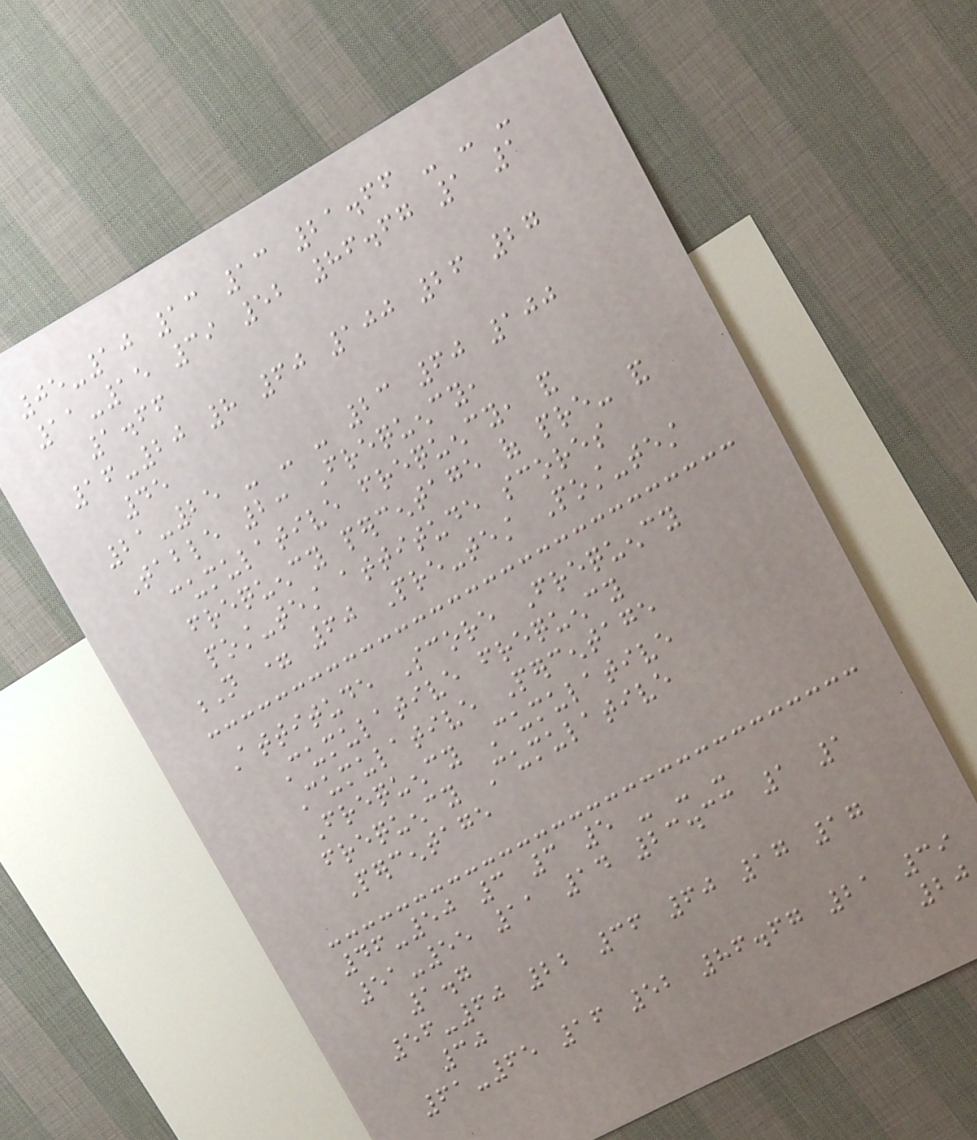05-10 13 13 21.66 - - -
11-15 39 52 86.67 1 1
1.66
16-20 8 60 100 26 27
45
21-25 - - - 23 60 100
Table 2: Frequency,
cumulative frequency, and
frequency percentage of pre- and
post-test attitude scores
N = 60 Pre-test Post-test
Attitude Score Frequency
Cumulative frequency
Cumulative Percentage
Frequency Cumulative
frequency Cumulative
Percentage
46-50 3 3 5 - - -
51-55 11 14 23.33 1 1
1.7
56-60 22 36 60 17 17
30
61-65 16 52 86.67 21 39
20
